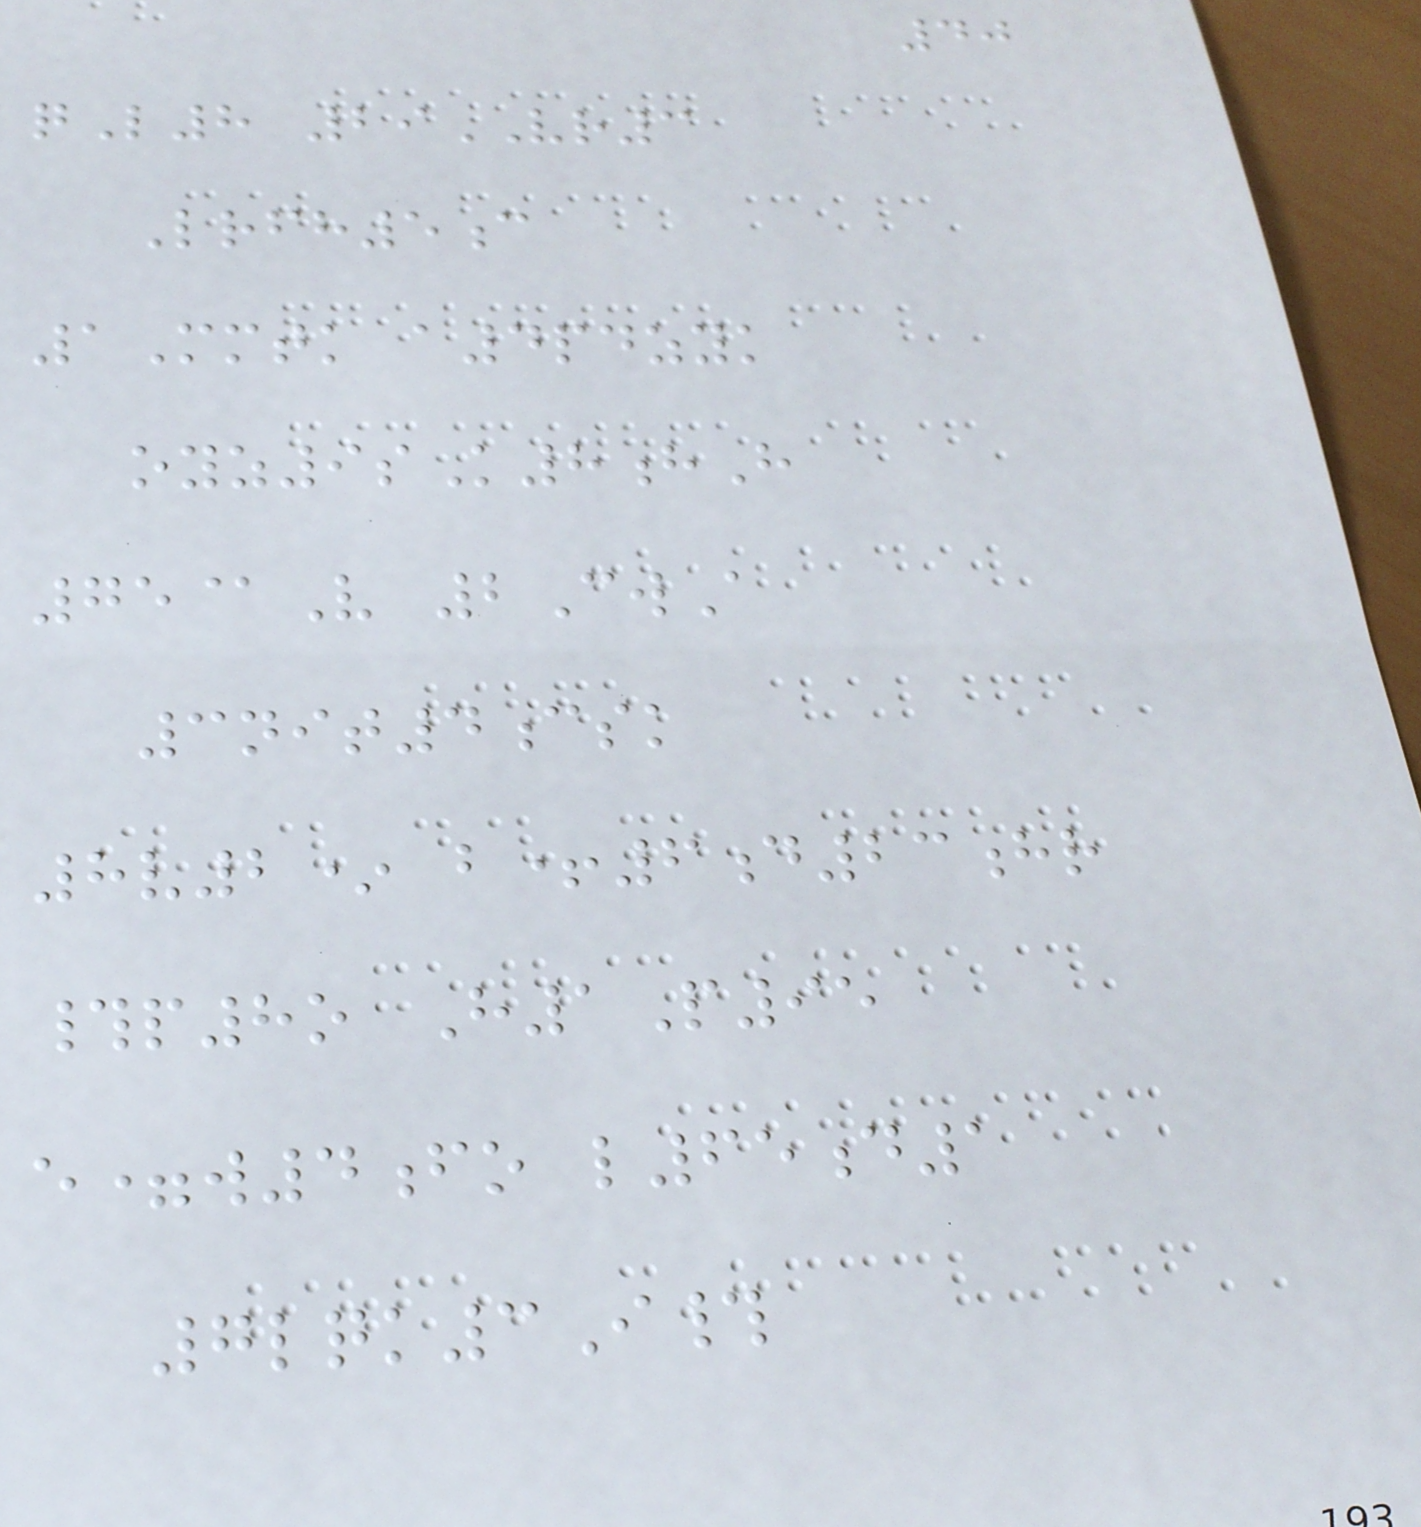40
qL8 29VR3
Lrfh5c
1Mmtk a4pdzyk
oyz9sK8hH
75@V 2CwA
3nit4csk
8v2* b+6d23hr
#p8o H1P95
e=w4fo l65d1
7lqk3I#
